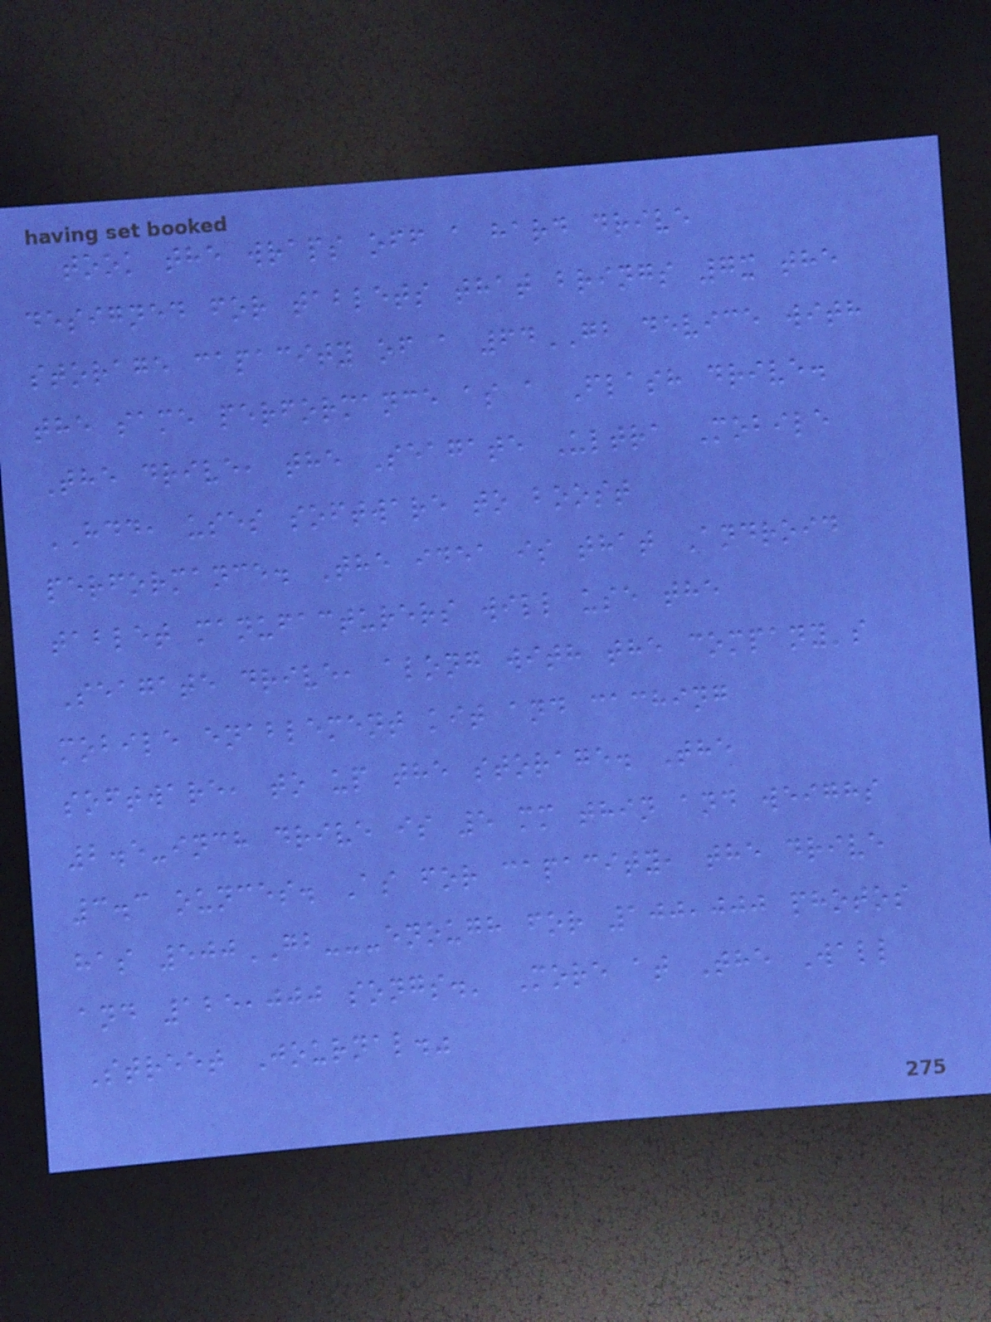took the wraps off a hard drive
designed for tablets that brings 7x the
storage capacity of a 64GB device with
the same performance as a Flash drive.
The drive, the Seagate Ultra Mobile
HDD, uses software to boost
performance. The idea is that Android
tablet manufacturers will use the
Seagate drive, along with the company's
mobile enablement kit and caching
software, to up the storage. The
2.5-inch drive is 5 mm thin and weighs
3.3 ounces. As for capacity, the drive
has 500GB---enough for 100,000 photos
and 125,000 songs.' More at The Wall
Street Journal."
